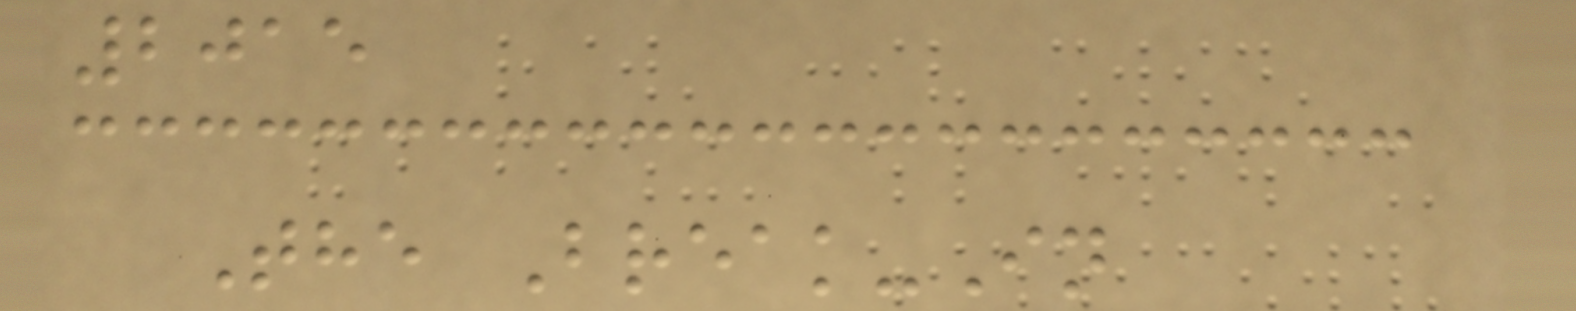2015
The Break-In
